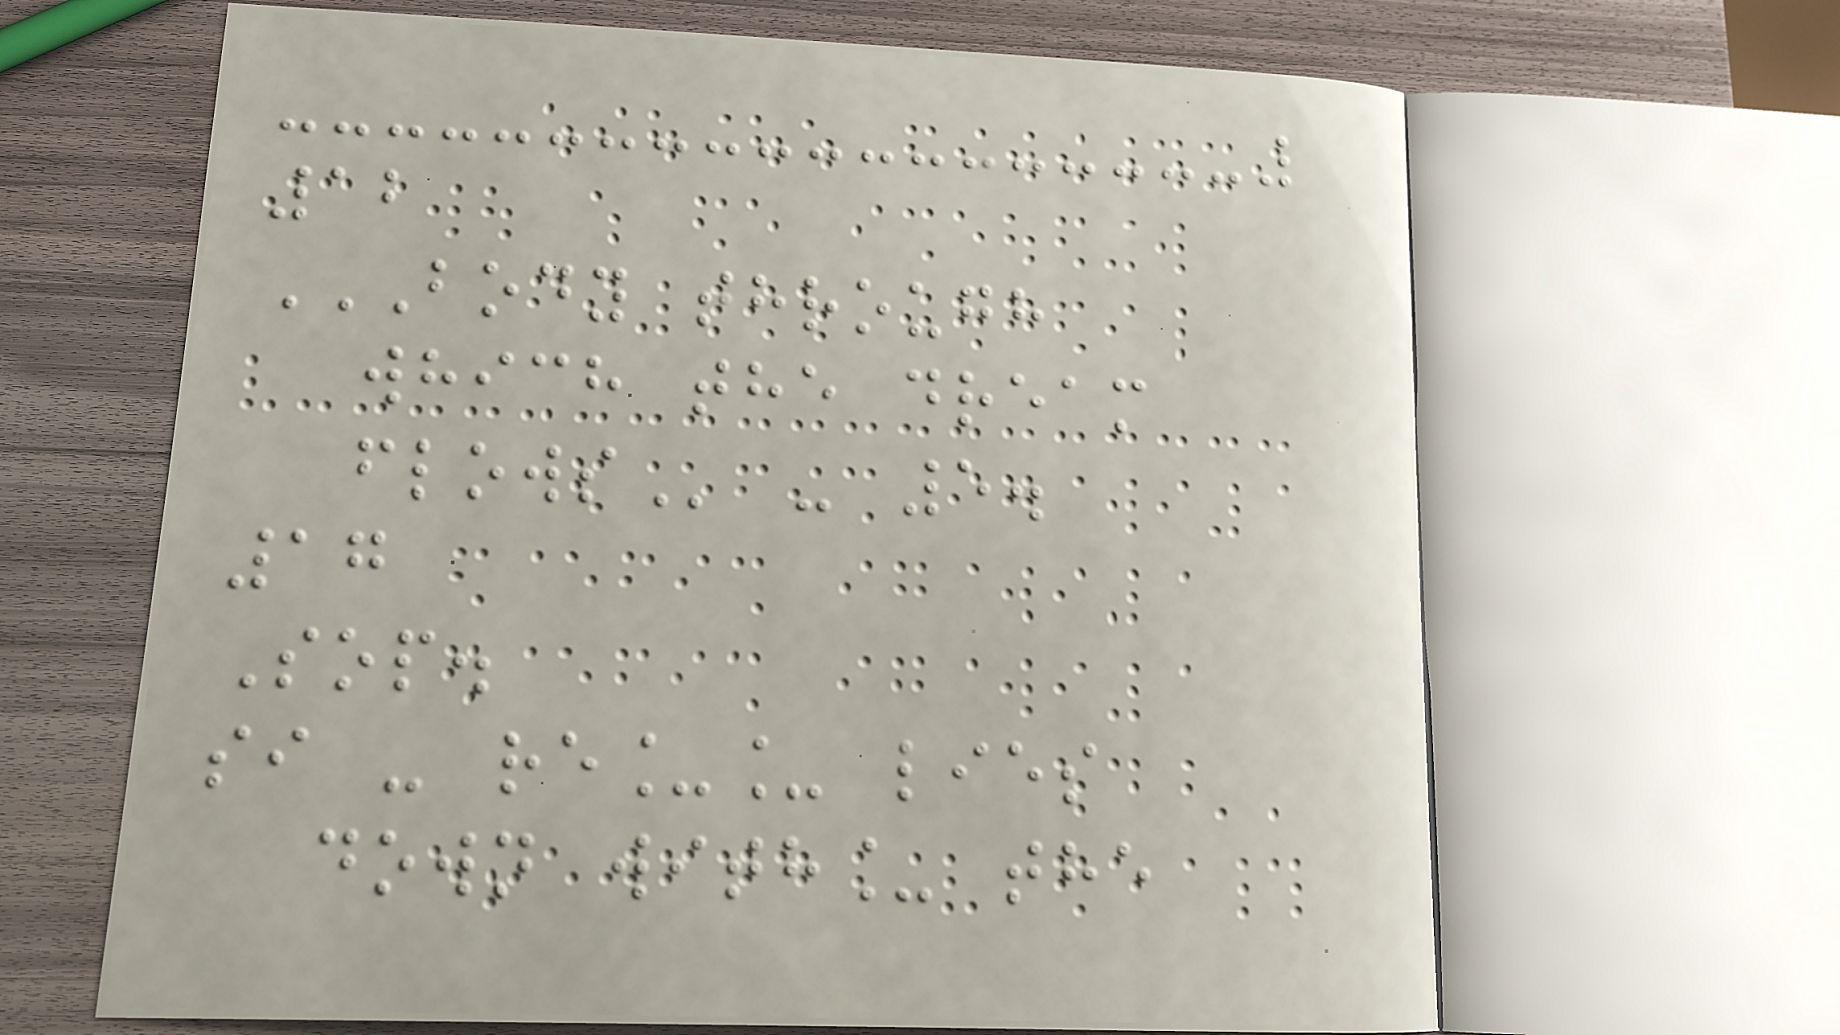12
BODY THROUGH
WHICH THE DREAM
FLOWS - 5.
17
Sop.
si - re__ lies
down with_ the
